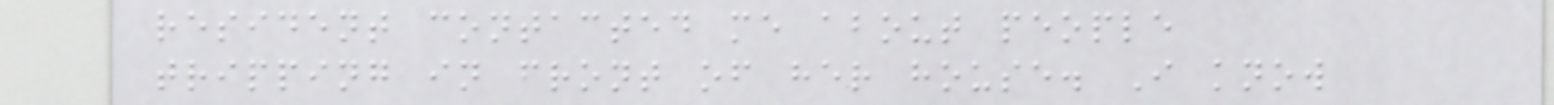resident contacted me about people
tripping in front of her house. I know
